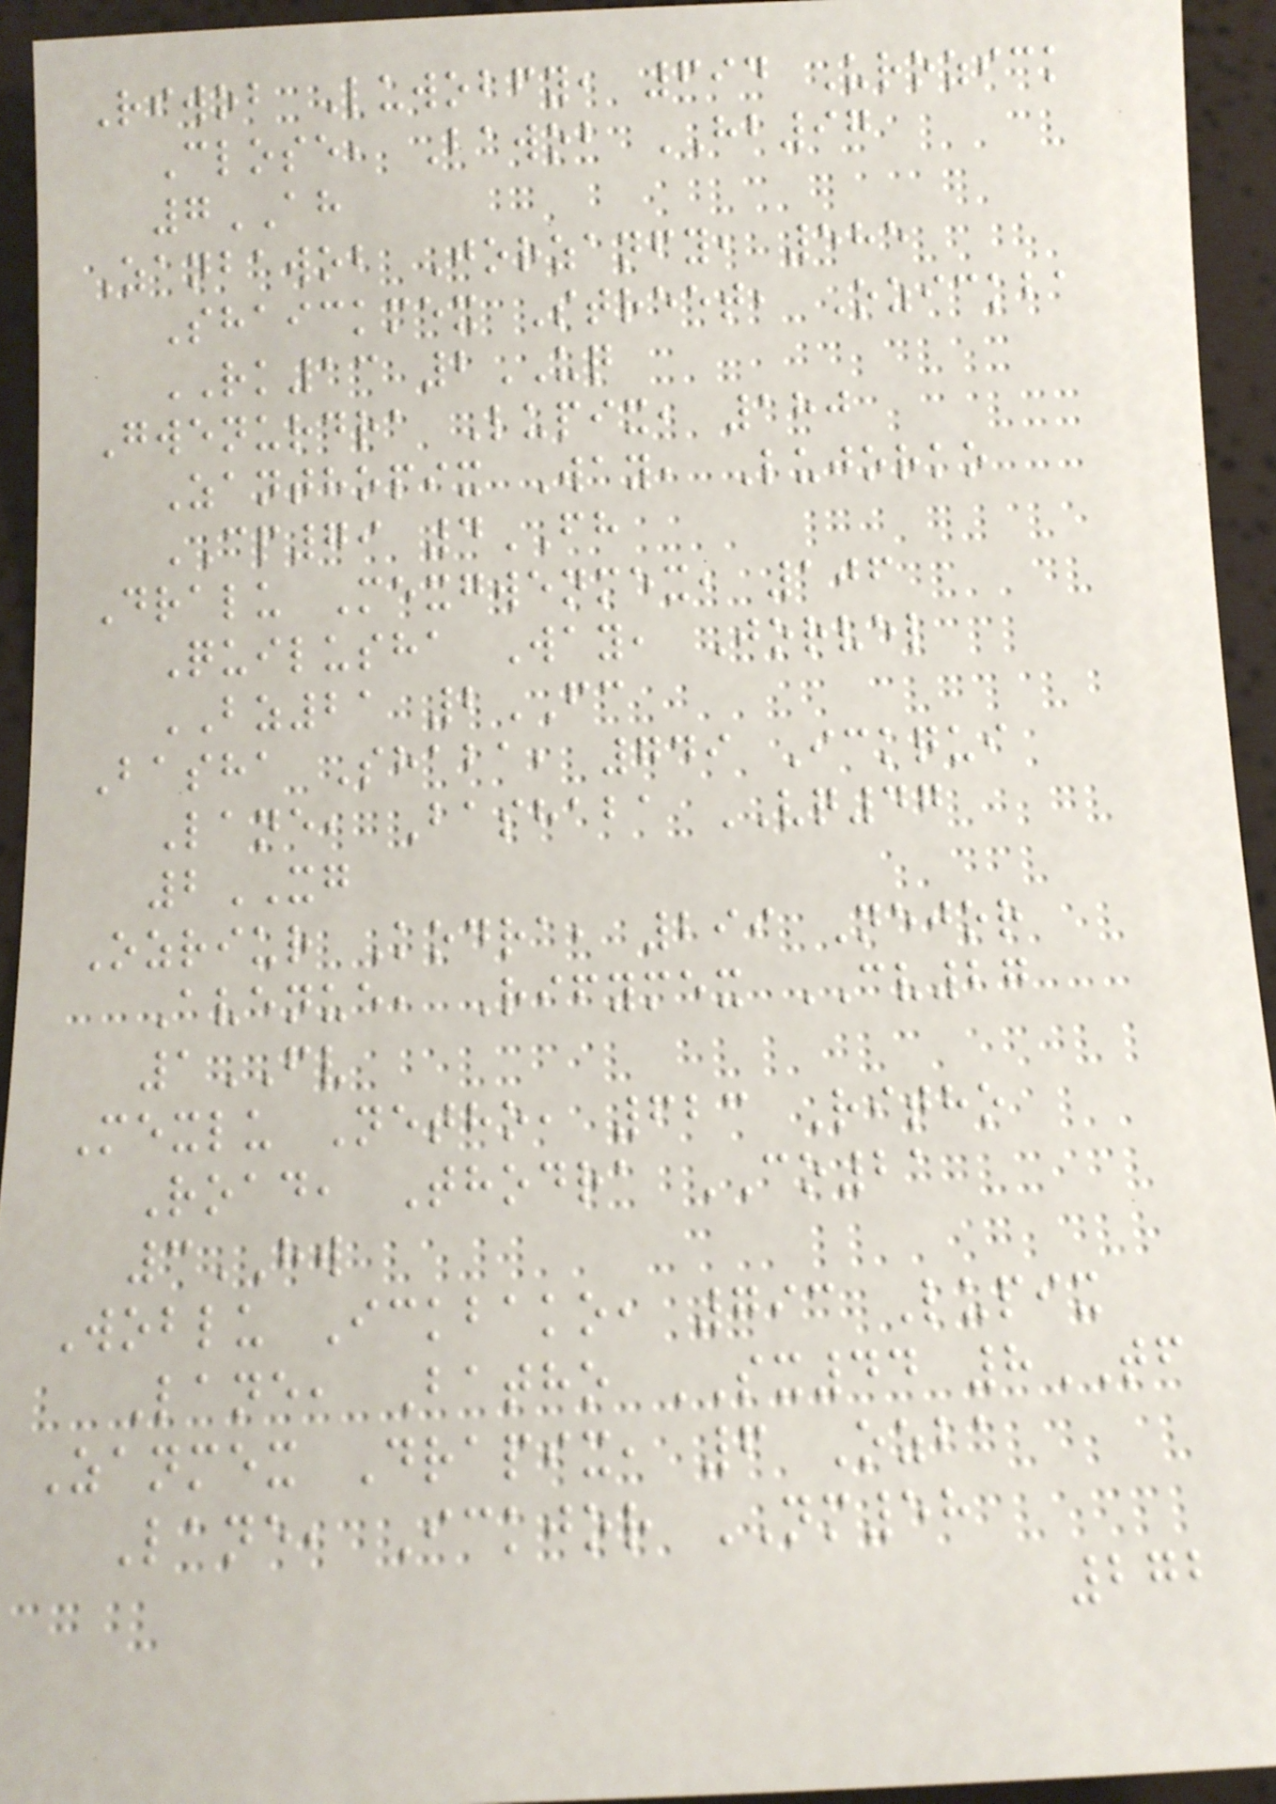Riwob Luwobfy, 694 Urozick
Close, Bawob HB97
7AH
Zanbawob Jorzanfy, 585
Shaickmex Street, Ozickba
RK13 2UQ
Gwenurdra Lupix, 180
Zanthopix Way, Lujorko
CP79 4FH
Dralu Mexgwenmex, 106
Quilusha Way, Jorvel
BZ21 2FC
Basha Shaba, 749 Ickqui
Lane, Bashaba VQ47
2XG
Ozriur Kodra, 299 Nejor
Avenue, Rifymex CV27
1FV
Mexlu Netho, 623 Ritho
Road, Thodra CO21
3HW
Woblu Ickbako, 793 Lupix
Lane, Batho SX44 8TF
Zanmex Drapix, 6 Ozba
Lane, Ickjor NM58
272
